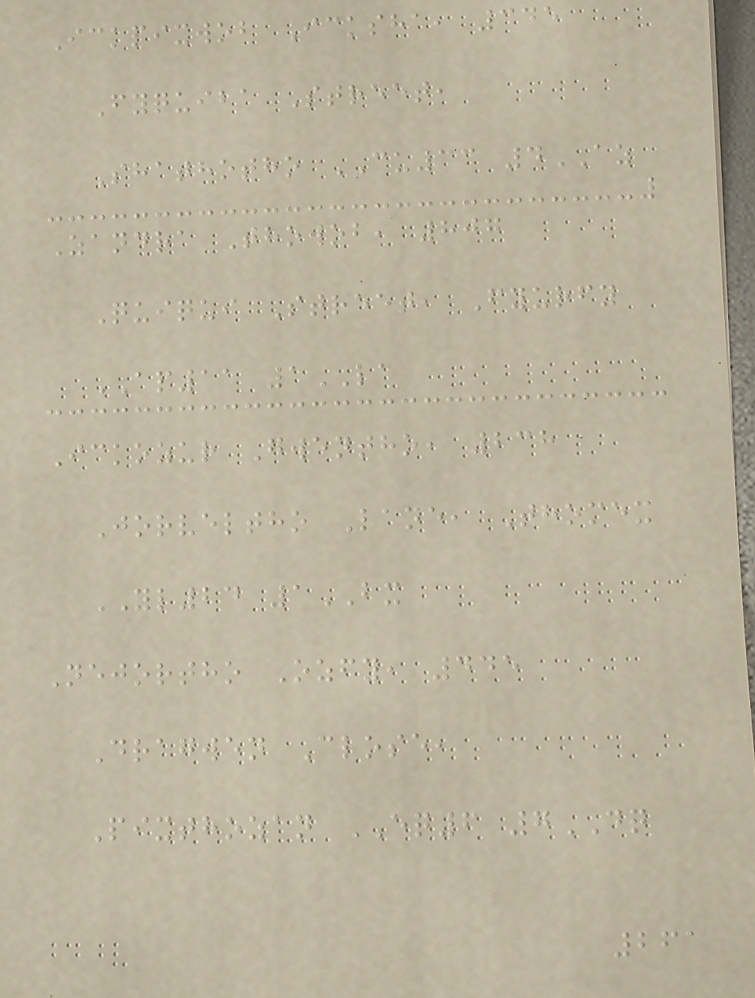Ickpixwob Icksha, 345
Fyquiba Street,
Shathotho CU33 4AZ
Zandra Thowob, 807
Quiqui Street, Fyurfy
AP11 1LA
Ickozur Gwentho, 238
Jorveltho Lane, Thomex
YL24 1BX
Nejortho Ozfy, 445
Dragwen Close,
Pixthozan EQ6 7DQ
261
